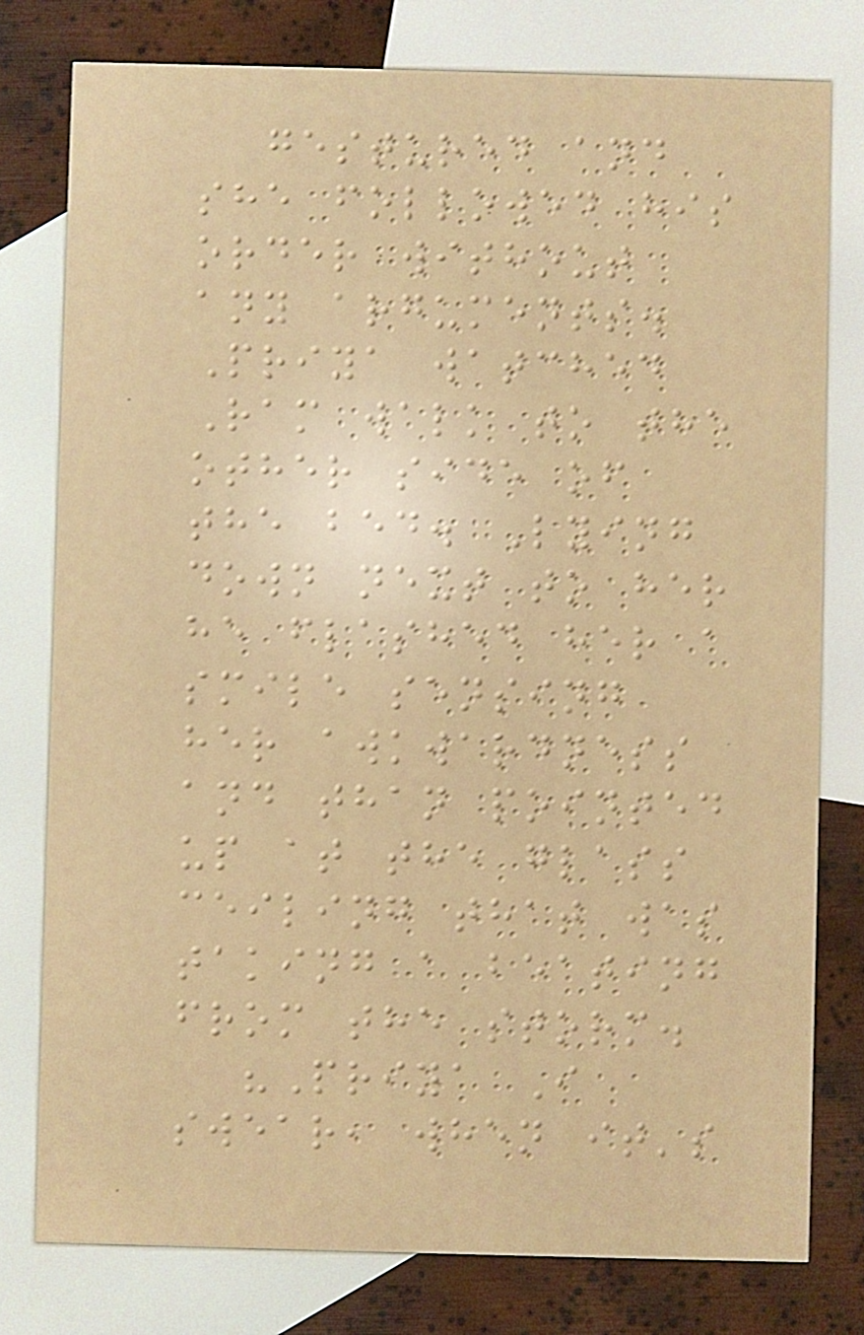gestured and
she followed his
order without
any arguments.
Priya watched
Ram walk to the
other side of
the bed. Lying
down next to her
he flashed her a
smile sensing
her awkwardness
and than pointed
up at the glass
ceiling that was
taking a beating
from the storm.
"Priya I
swear, when it's
